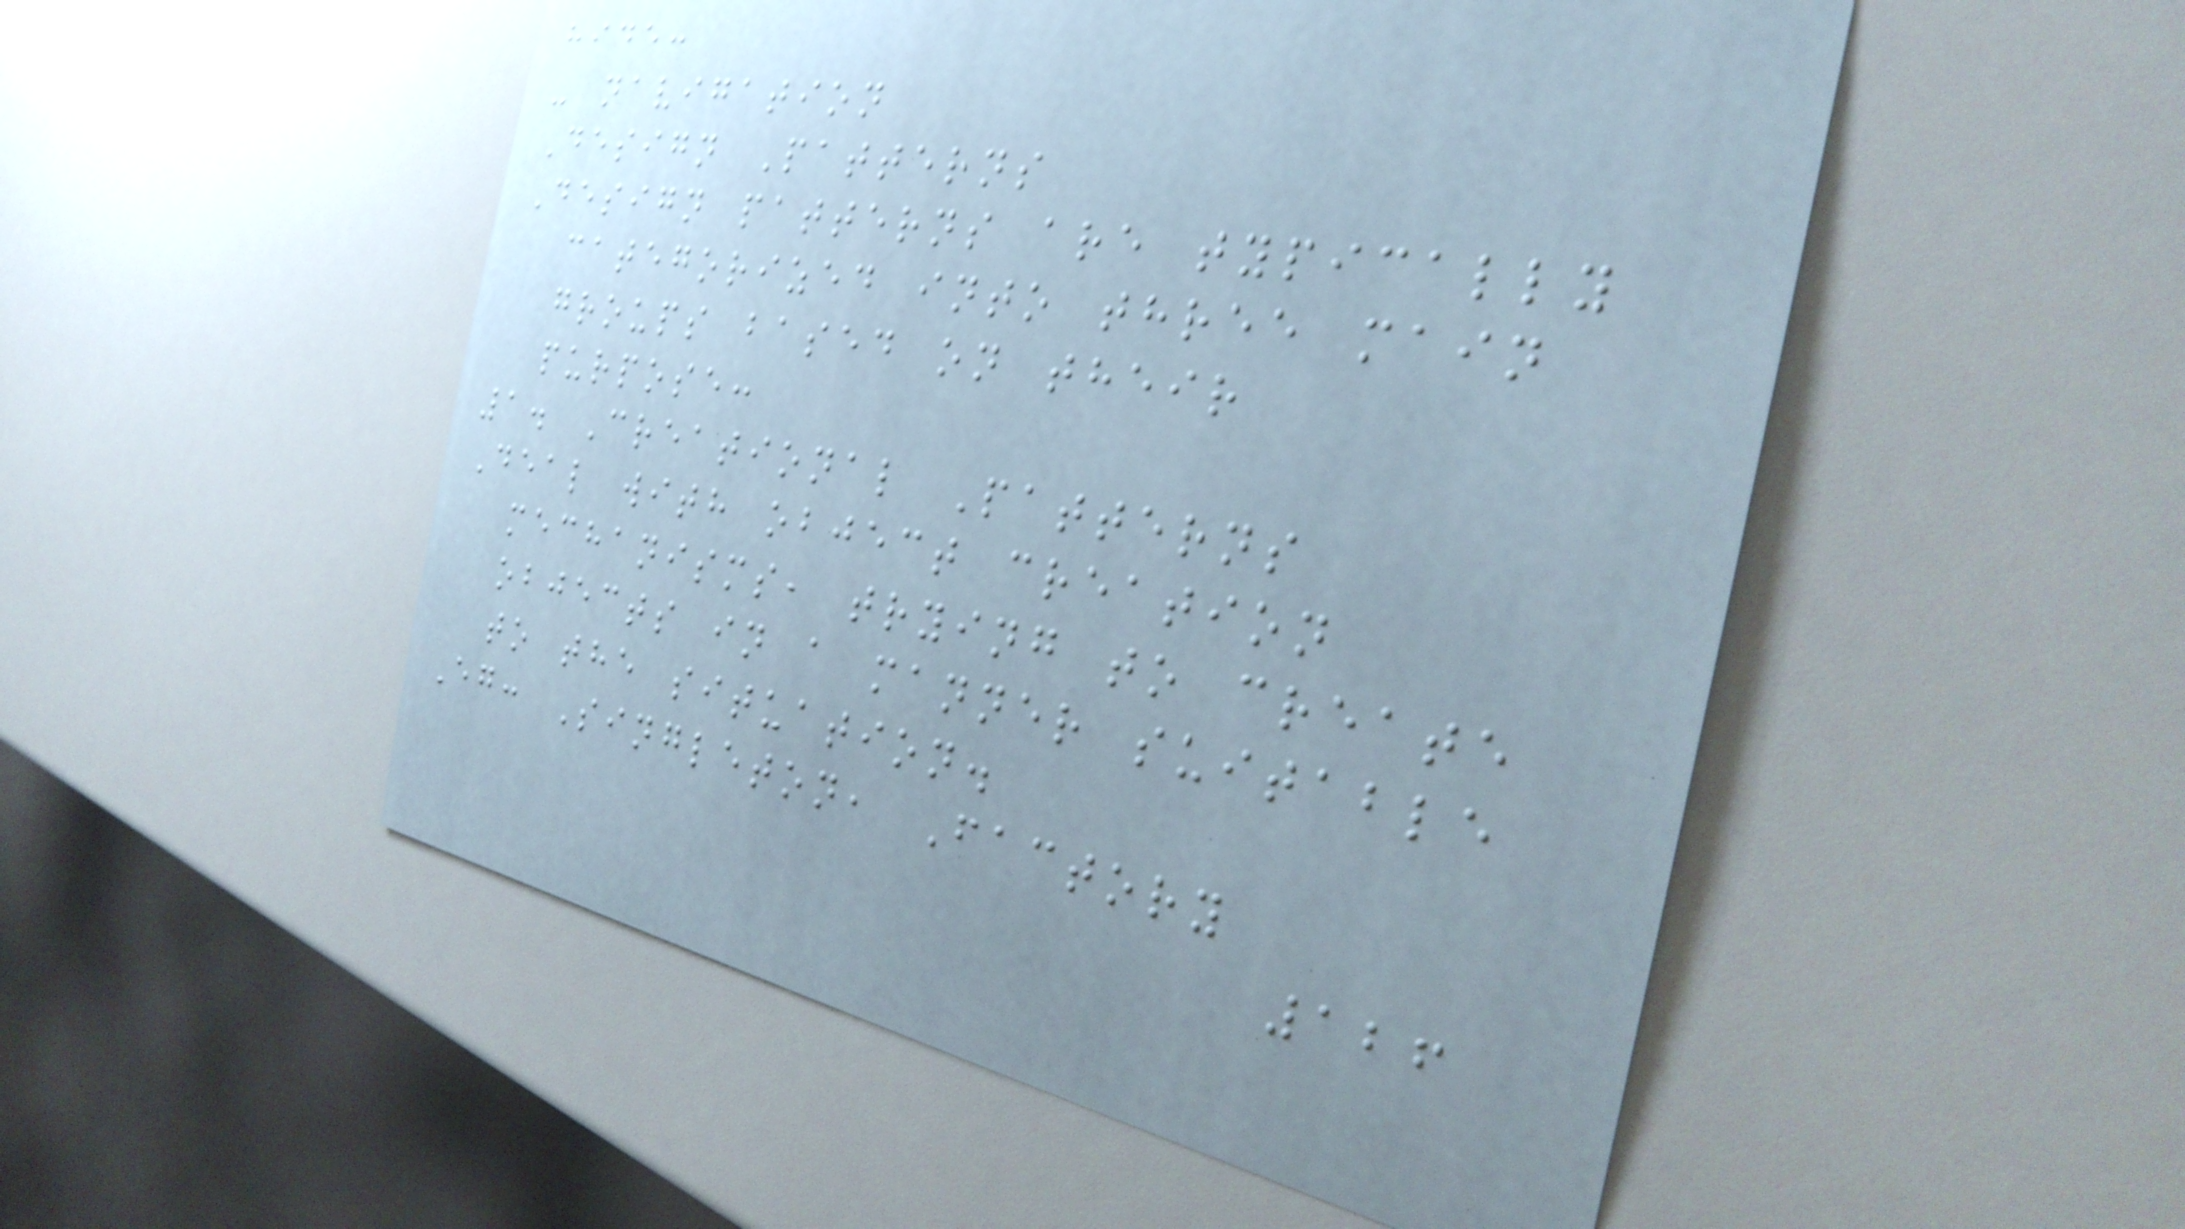hide:
- navigation
Design Patterns
Design patterns are typically
categorized into three main
groups based on their
purpose:
1. Creational Patterns
Deal with object creation
mechanisms, trying to create
objects in a manner suitable
to the situation.
Eg: Singleton, Factory
126
